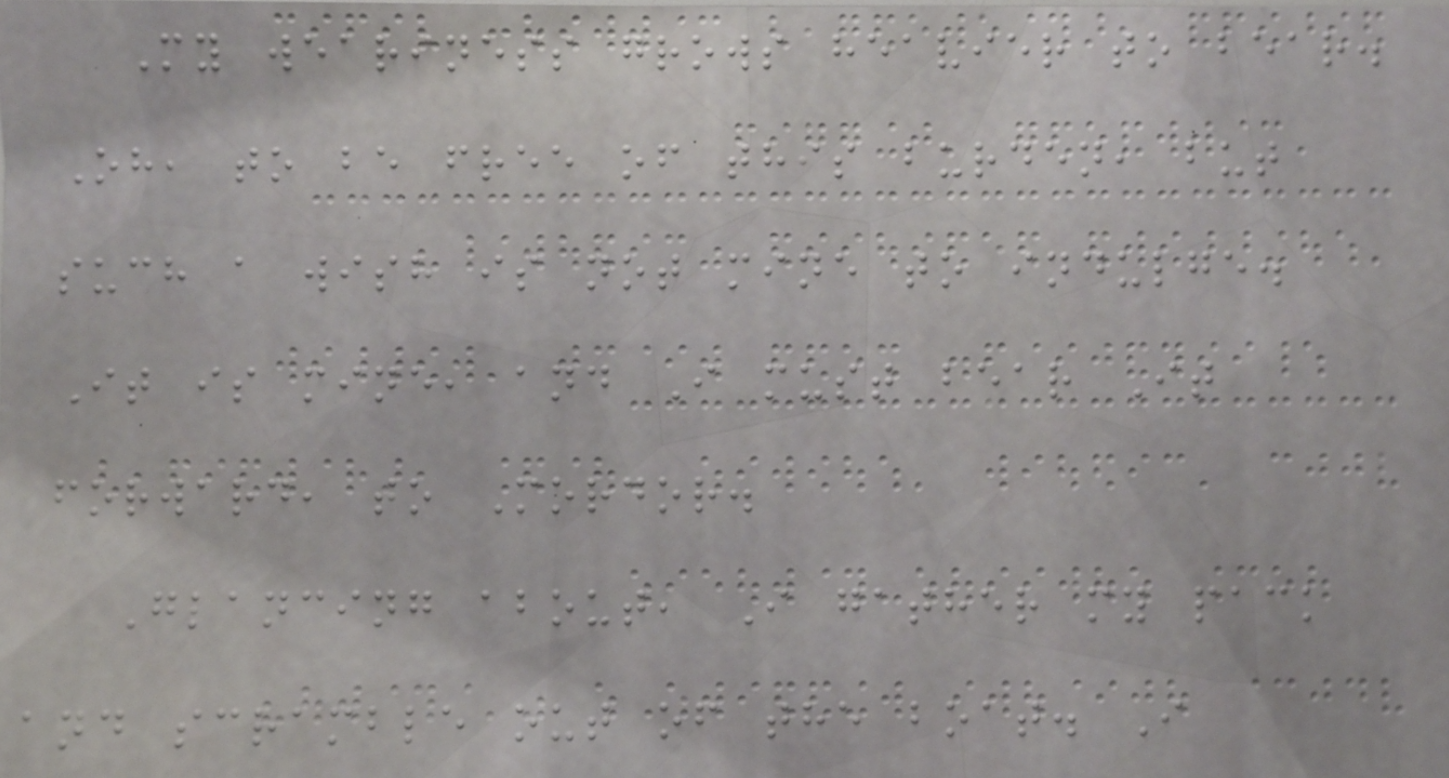My weariness grows heavier to bear.
Oh, to be free of this burden, but
such a wish is not mine to indulge.
It is mine, and I must bear It
forward, to Mordor.
Glancing about, I gather my pack
and scramble out of the boat. I
